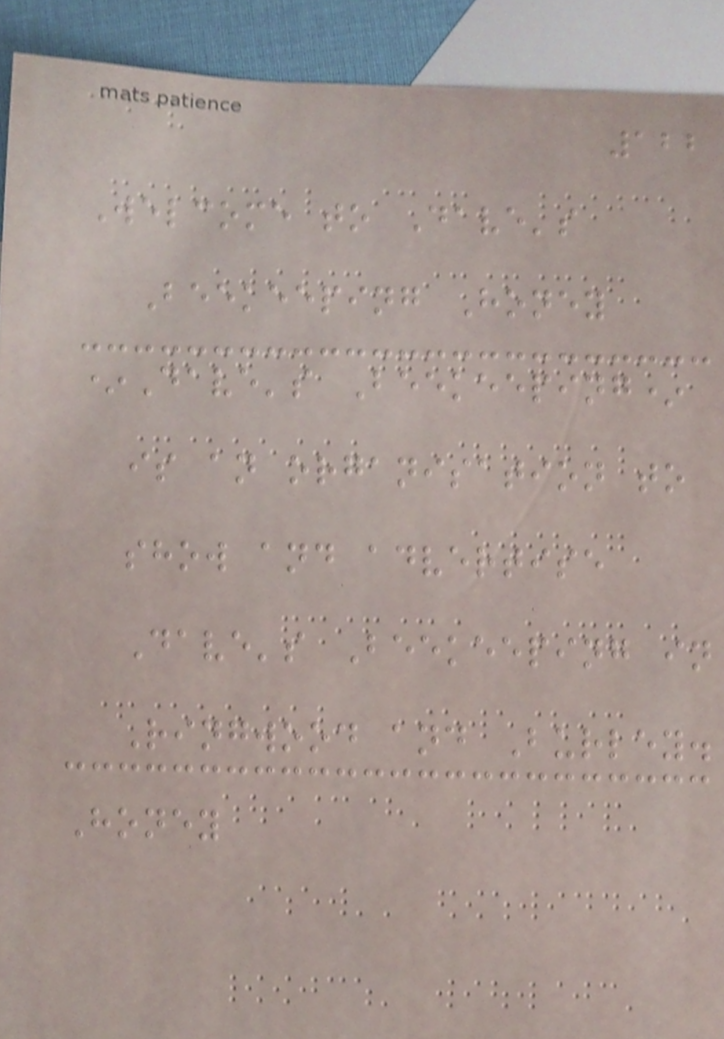122
Welcome to Dave's
Beekeeping Honey
*Dave's Beekeeping*
is an organisation to
show and advertise
Dave's Beekeeping in
Ringwood and Burley.
Honey
